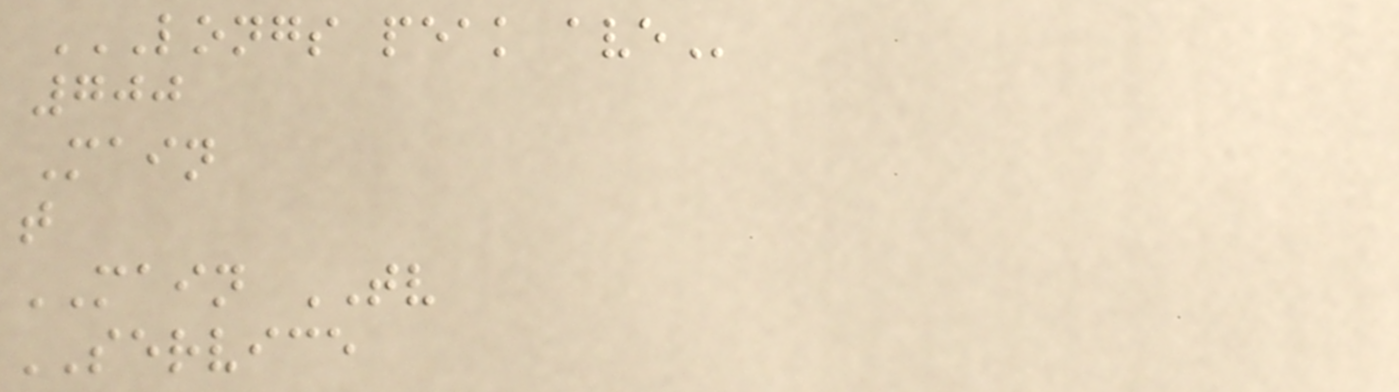LONGS PEAK AVE
700
Main
t
MAIN TV
SERVICE
